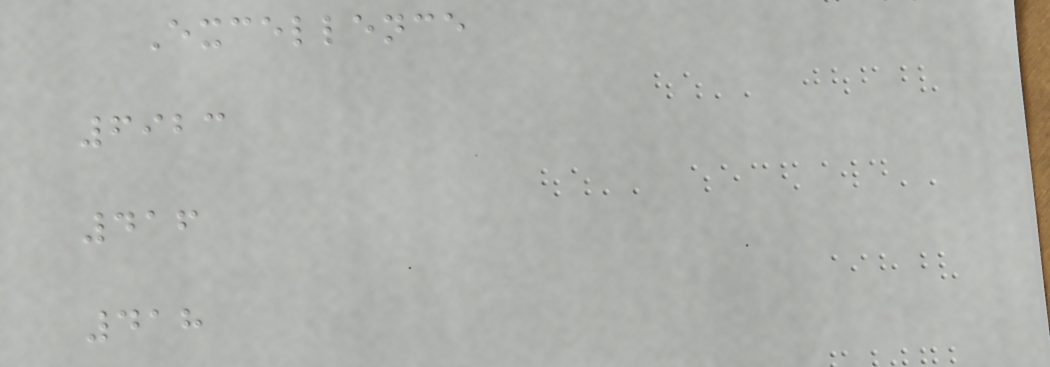Excellence
6923
416
418
